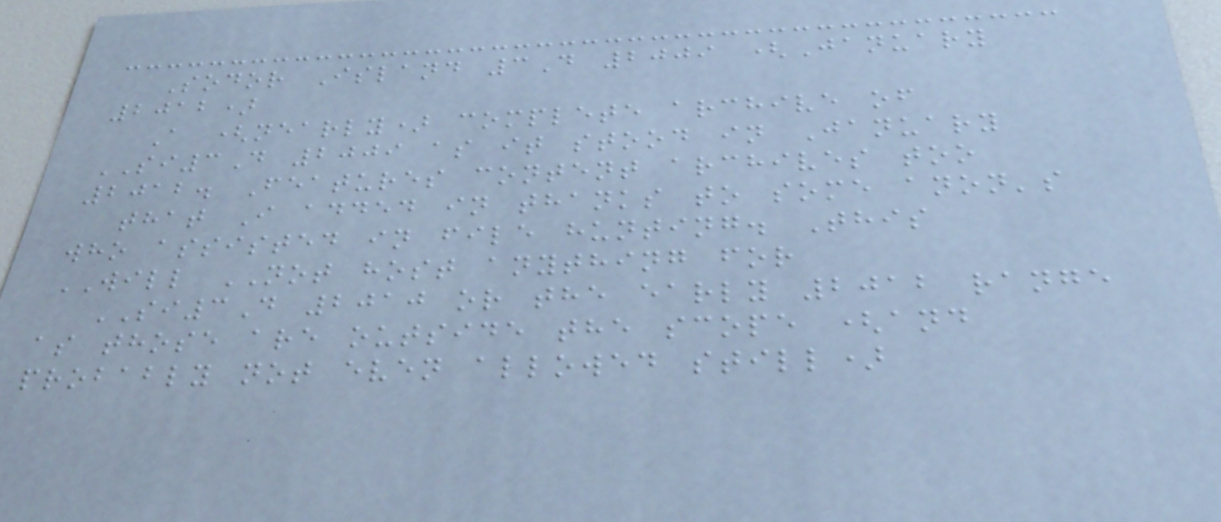Sodor Island 3D 2009 (January
2012)
A (nearly) complete archive of
SI3D 2009 as it stood in January
2012. Features content archives too
that I added in thanks to some anon's
who assisted in file hunting. This
WILL NOT host anything for
SI3D 2010 or the early 2012 range
as those are outside the scope (and
probably not even allowed still)
